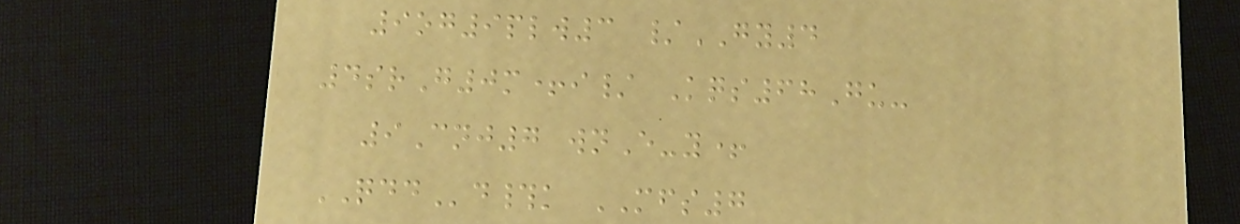9og9plw3 /GY4
4srG0m+i/ Kqs68Gu-
9Cnj7 wnE-y+
QDDd#k MFS7
